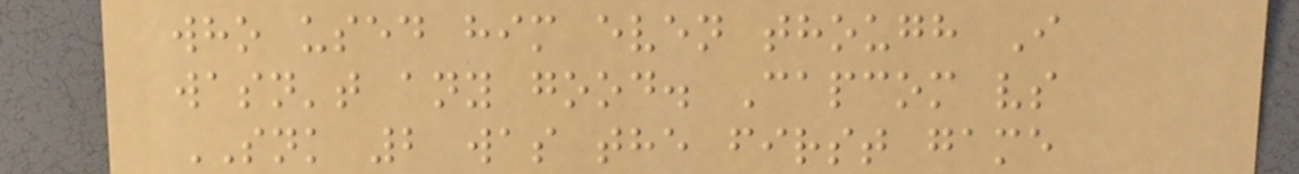who used him even though I
wasn't any good. Capcom vs
SNK 2 was the first game
